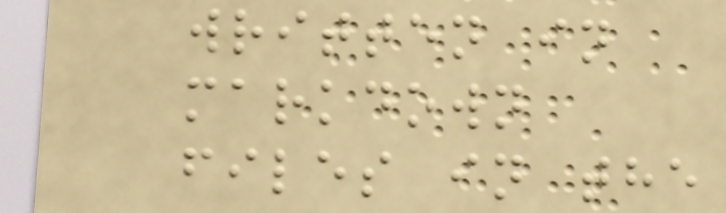written in
markdown
files in the
